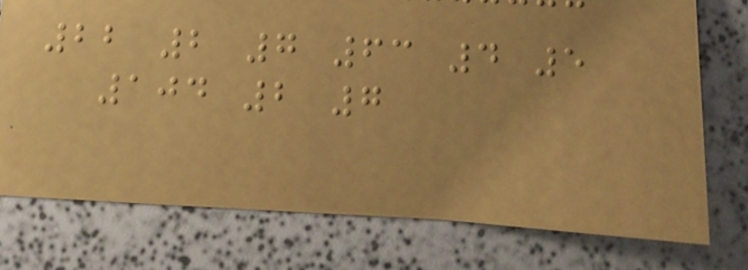22 2 7 63 4 5
104 2 7
